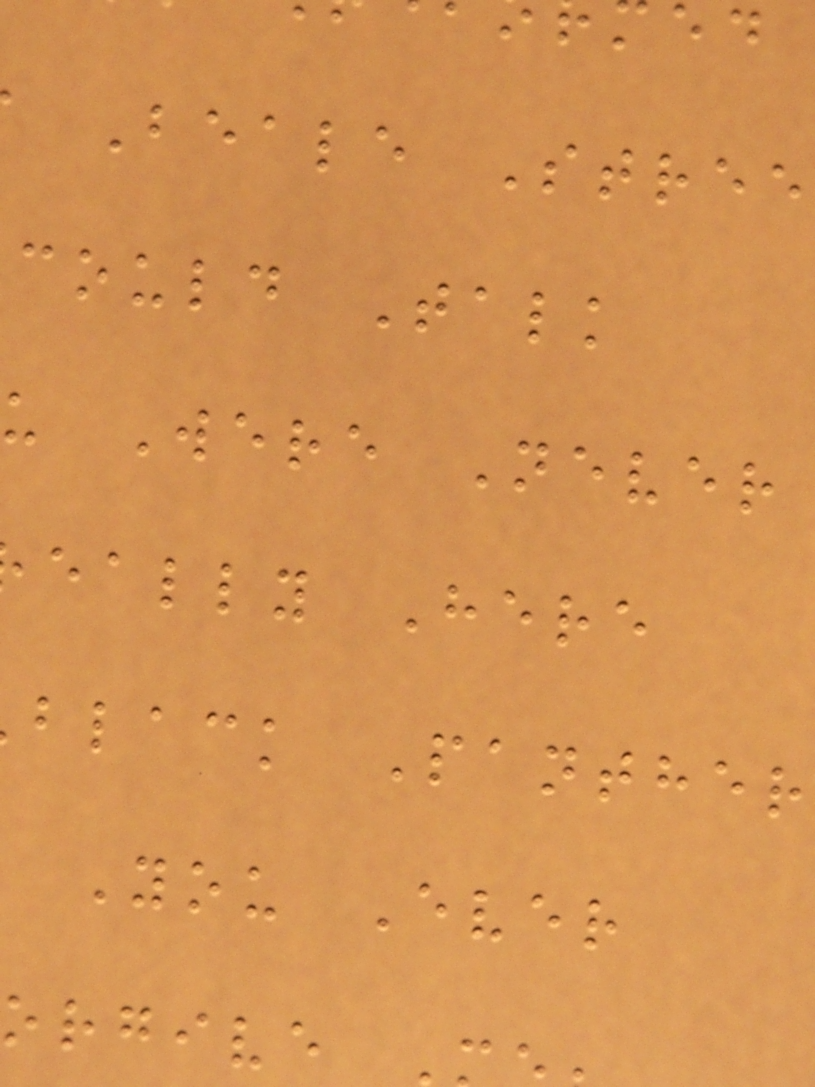Beale Stree
could Talk
u Were Never
eally Here
black Panther
You Ever
orgive
